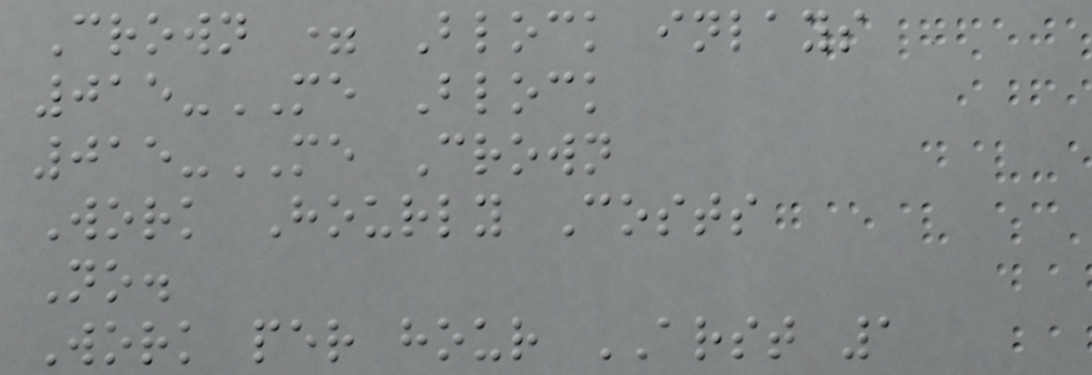Crown = Block inlays
015-ME Block
015-ME Crown
Work Hourly Costs
No.
Work per hour ARST 1
